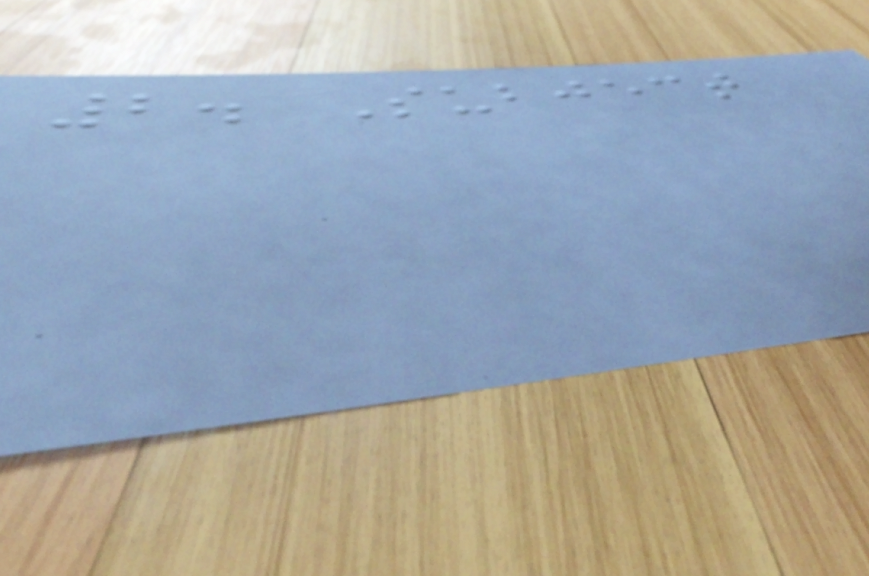2. Subject
